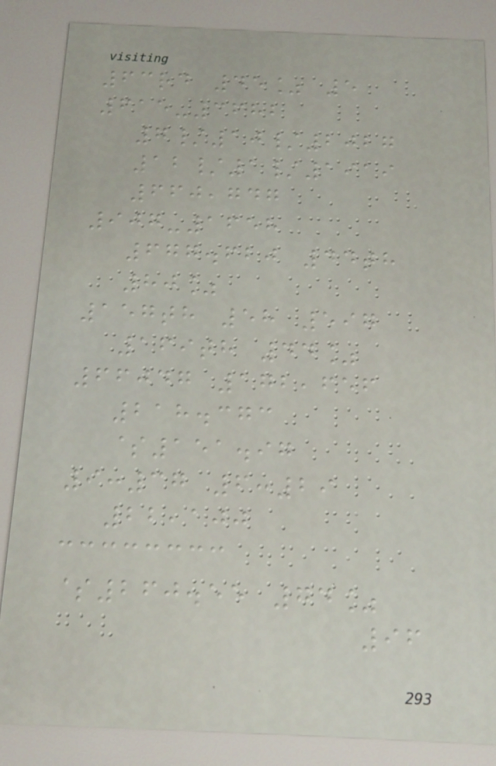63rd 45% 5
615-3682
7/10/2027
12/1/1919
660,747
907-1658
677.620 44th
80%
157th 58 597
169th 44%
66047 172,656
218.373
$151.97
9:37 6:29
22,100
$260.55 74%
96
